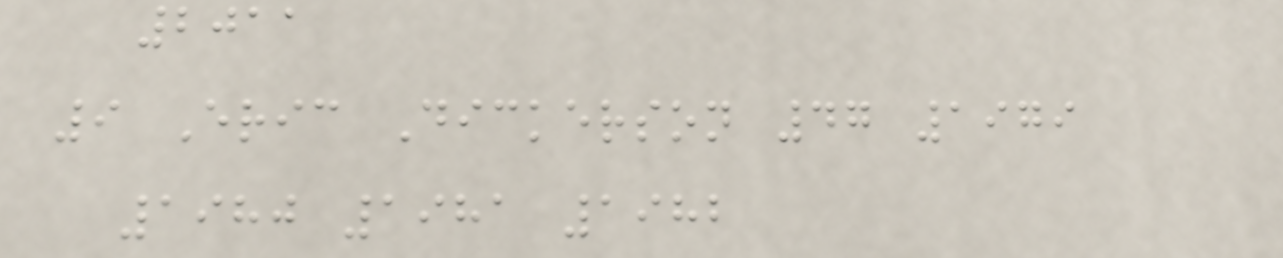2011
9 Eric Dickerson 47 1979
1980 1981 1982
